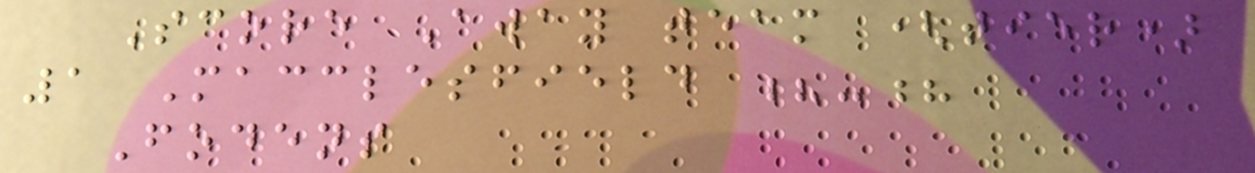Score Away team (tier)
1 Macclesfield ?-?
Fodens
